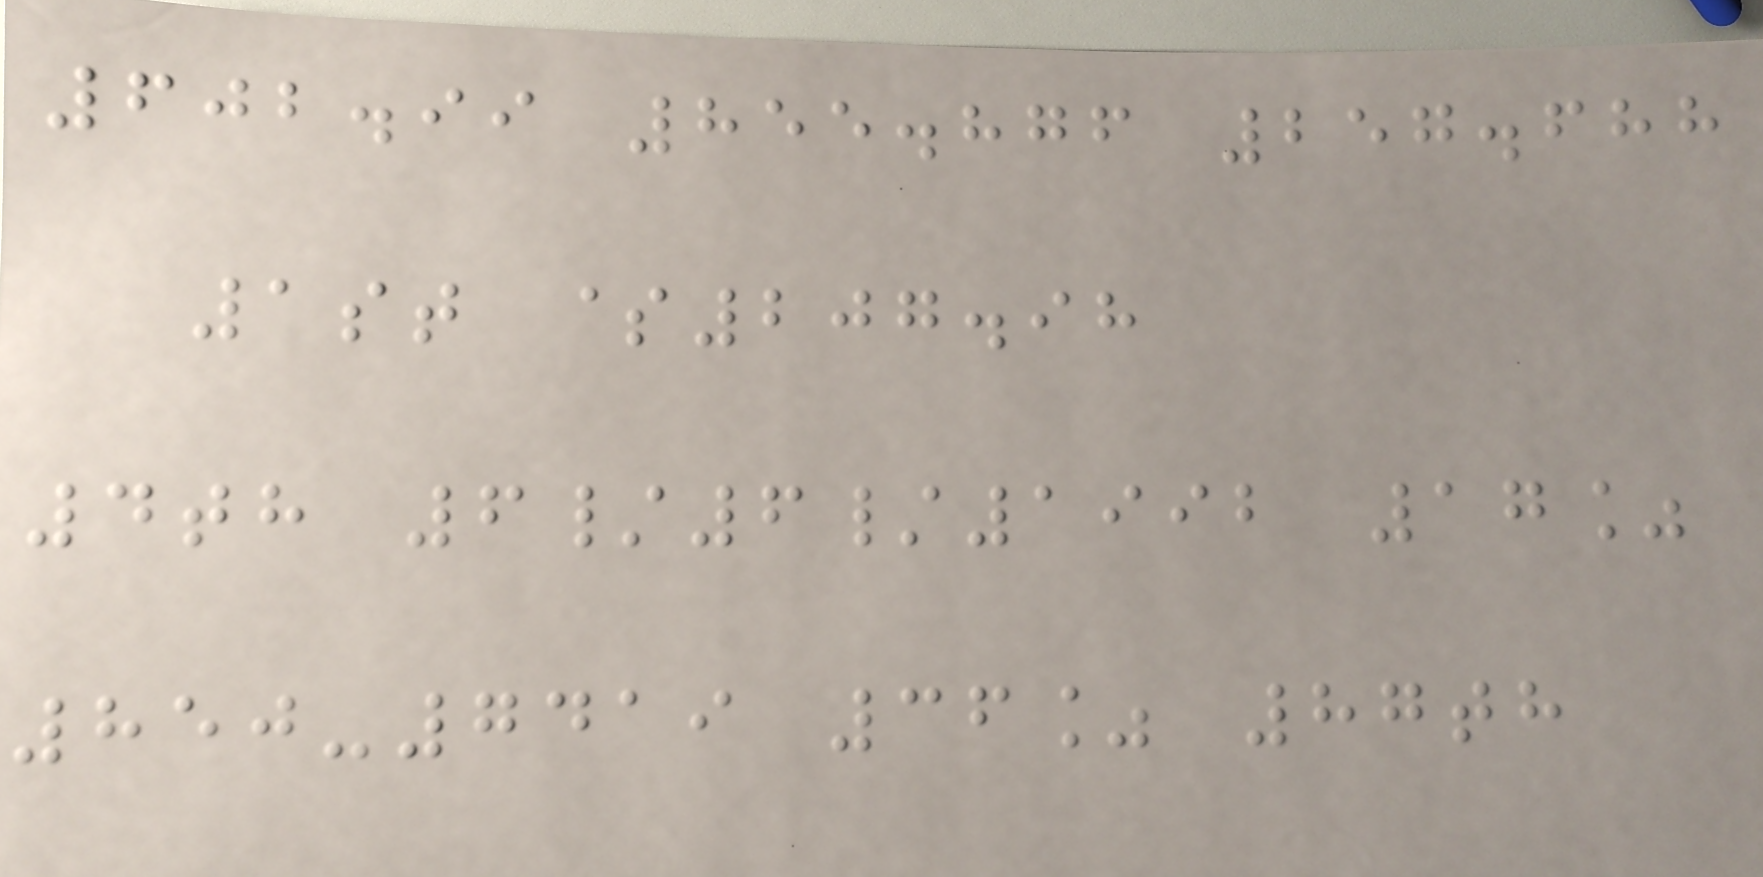602.99 855.876 257.688
1st $207.98
4th 6/6/1992 17%
850-7419 36% 87th
